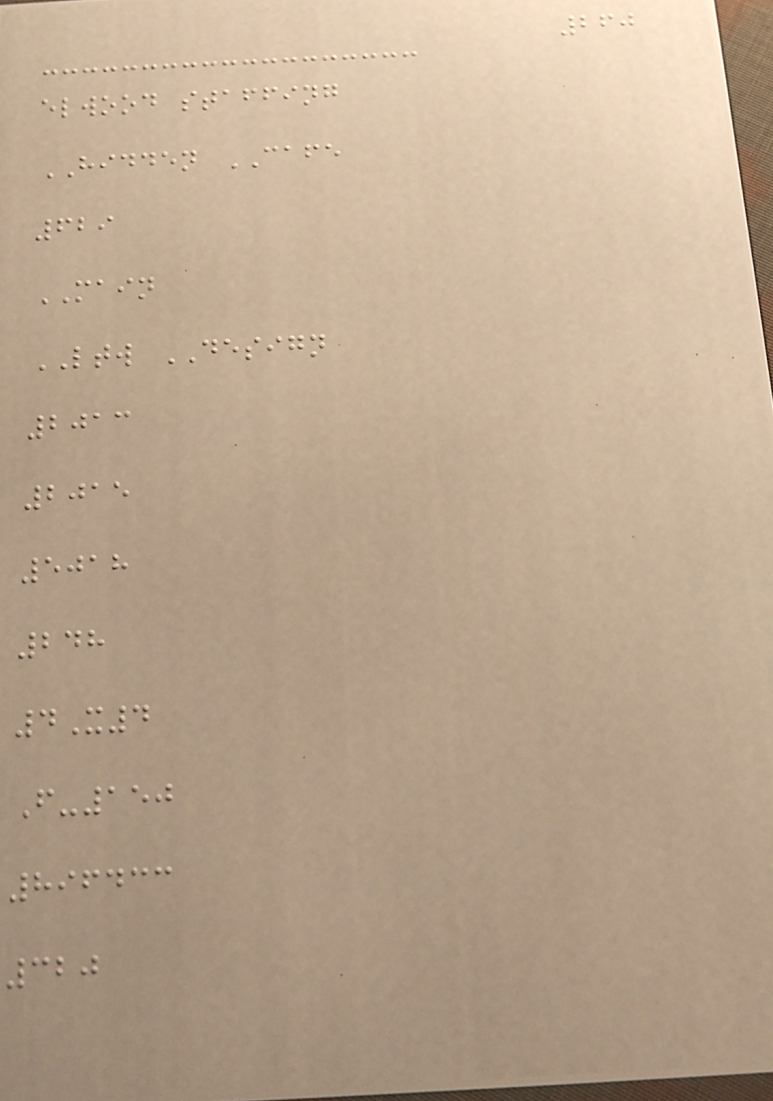260
elwood staffing
HIDDEN CAFE
629
MAIN
LTW DESIGN
2013
2015
5018
248
4X4
F-150
896433
320
